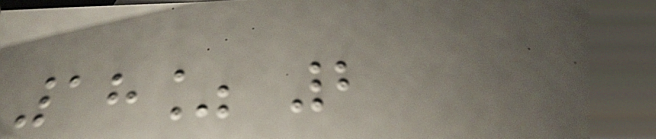18% 2
